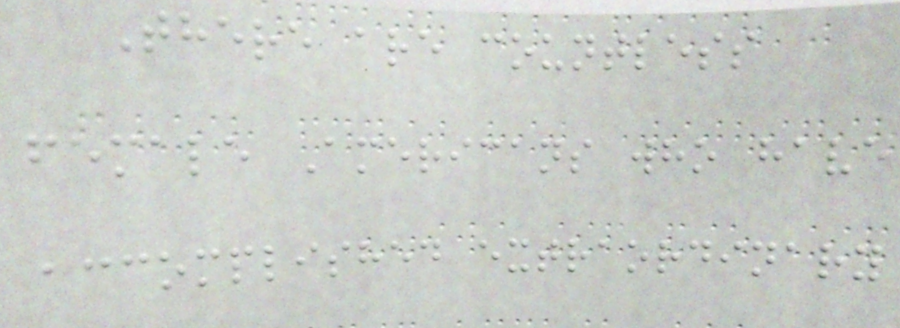There are countless
female Americans who have
accomplished extraordinary
